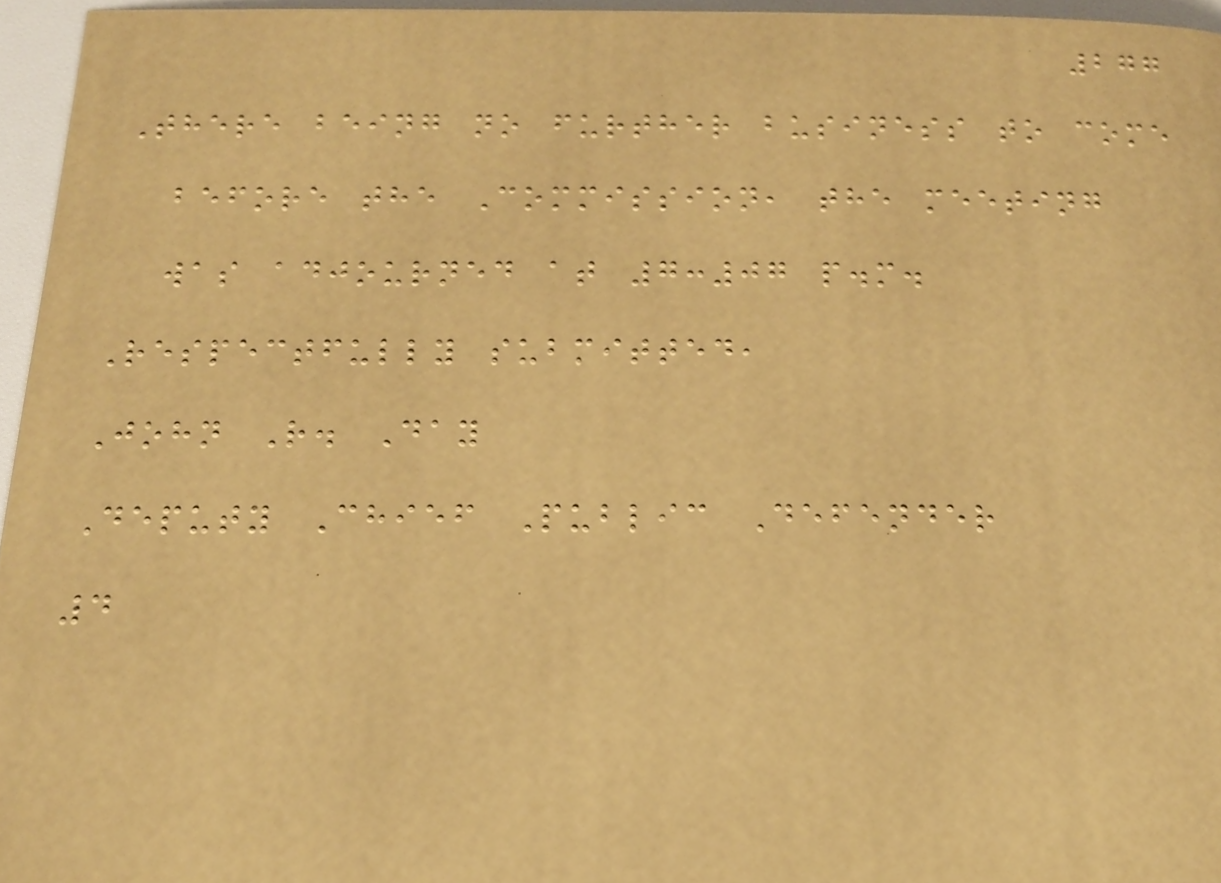277
There being no further business to come
before the Commission, the meeting
was adjourned at 7:07 p.m.
Respectfully submitted,
John R. Day
Deputy Chief Public Defender
4
